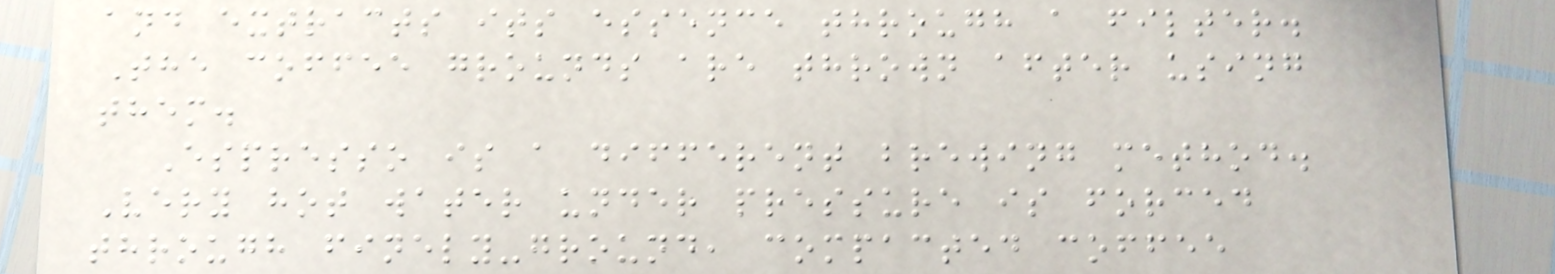and extracts its essence through a filter.
The coffee grounds are thrown after using
them.
Espresso is a different brewing method.
Very hot water under pressure is forced
through finely-ground, compacted coffee
